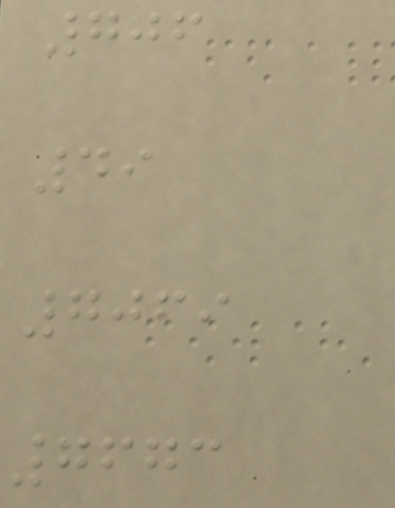706
49
7069
7673
